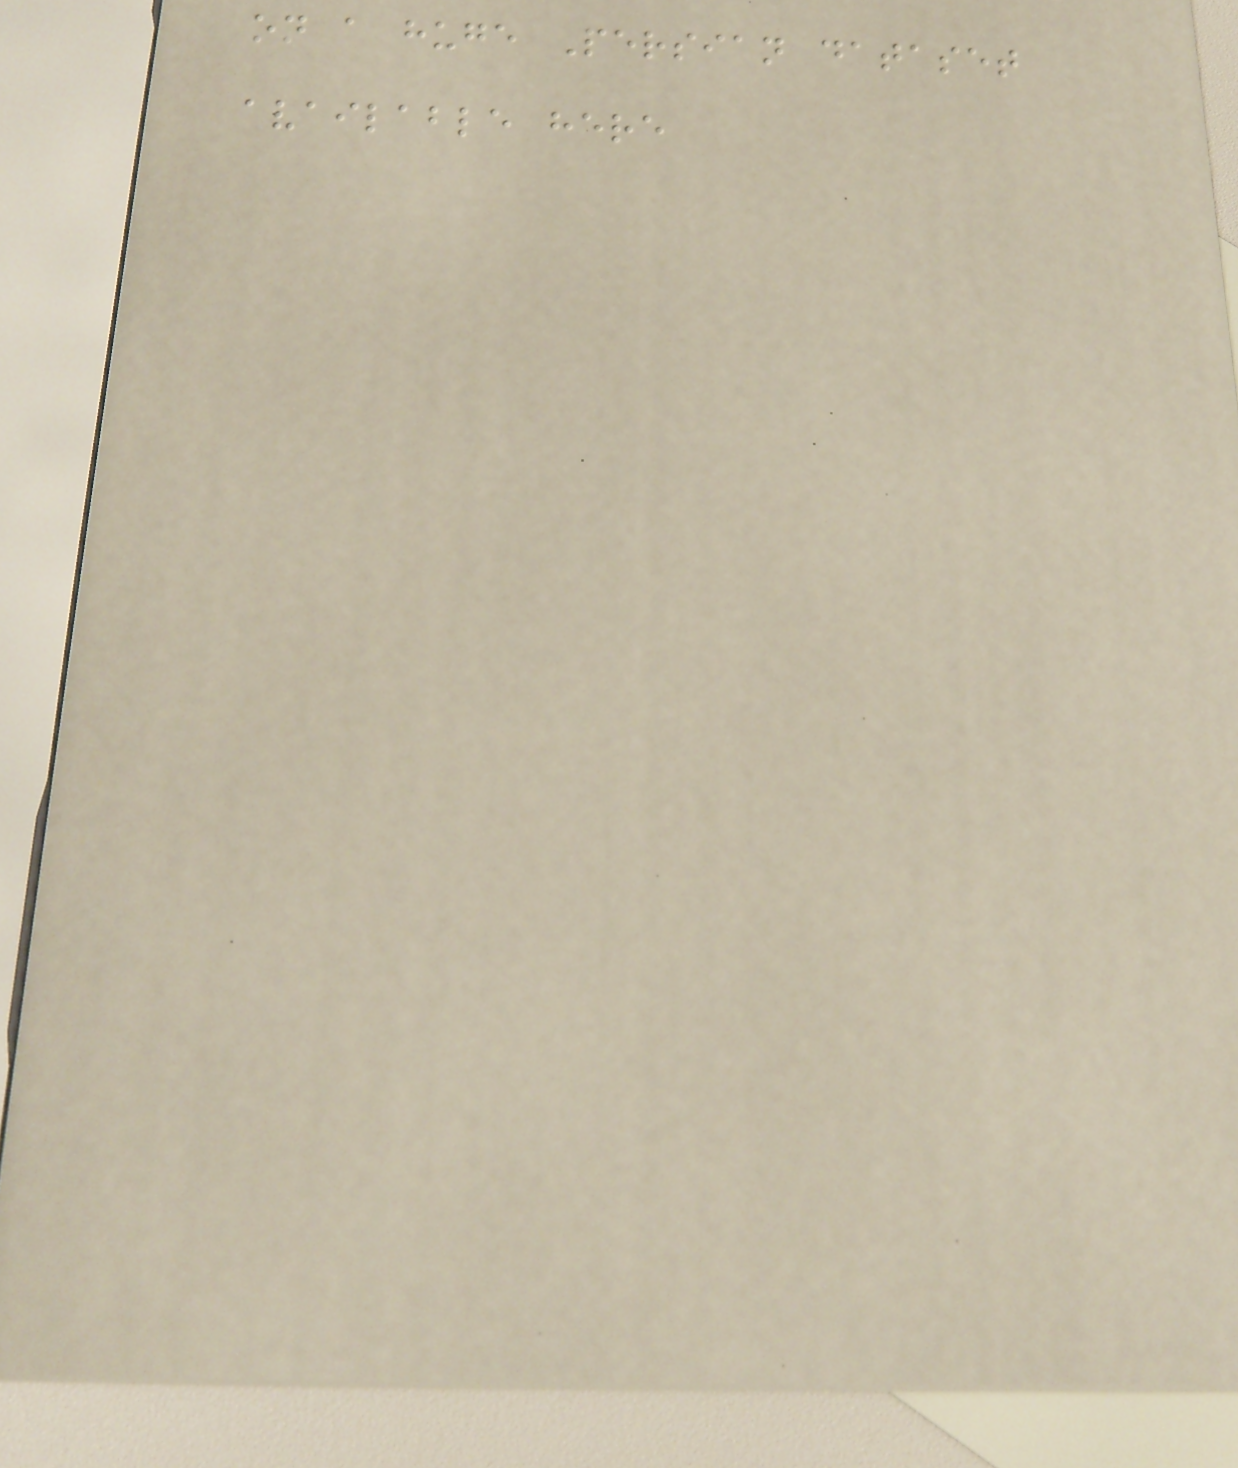on a huge Persian dataset
available here
